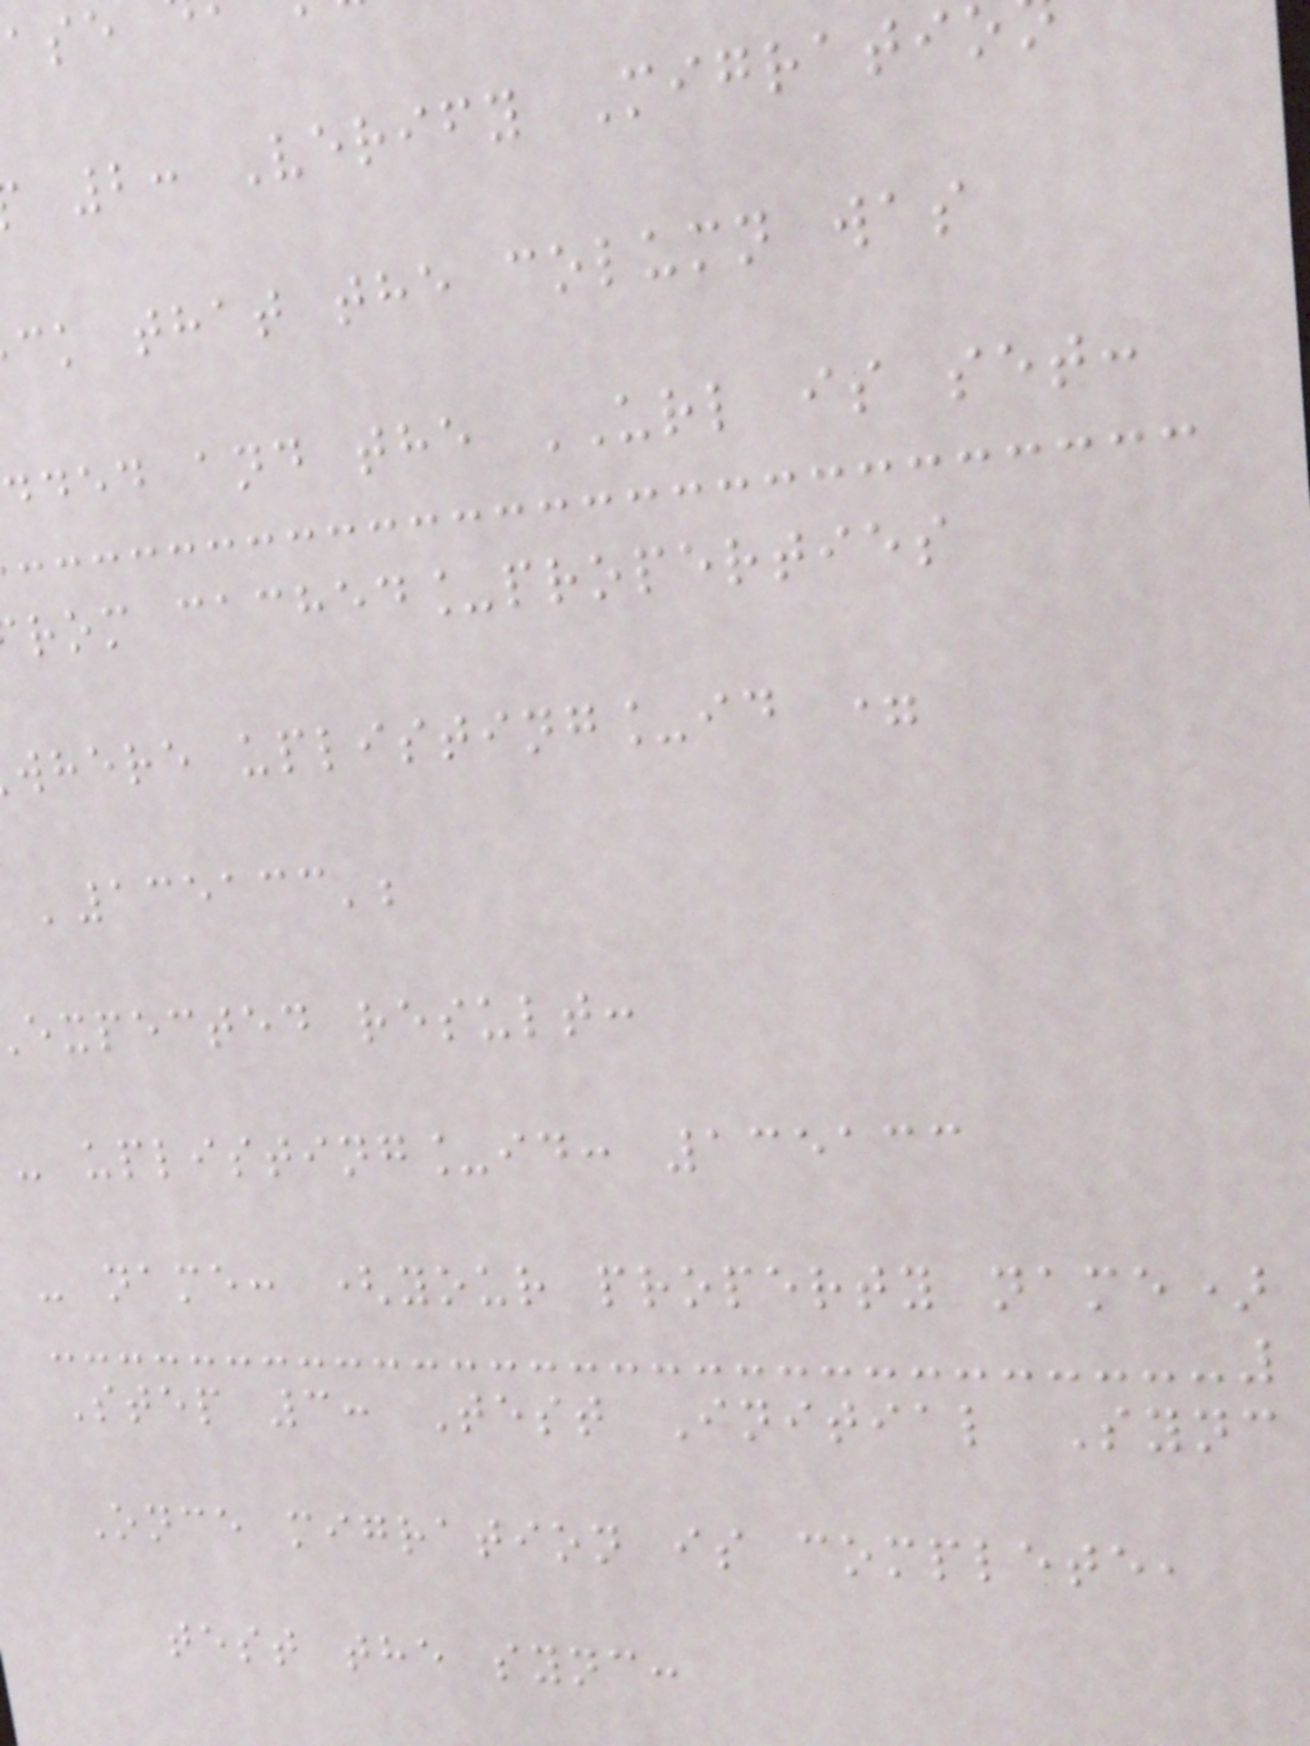2: Verify Migrati
ck that the column was
dded and the URL is set:
rom cached_properties
where uplisting_id =
'135133';
expected result:
- uplisting_id: 135133
- name: (your property name)
Step 3: Test Initial Sync
Once migration is complete,
test the sync:
